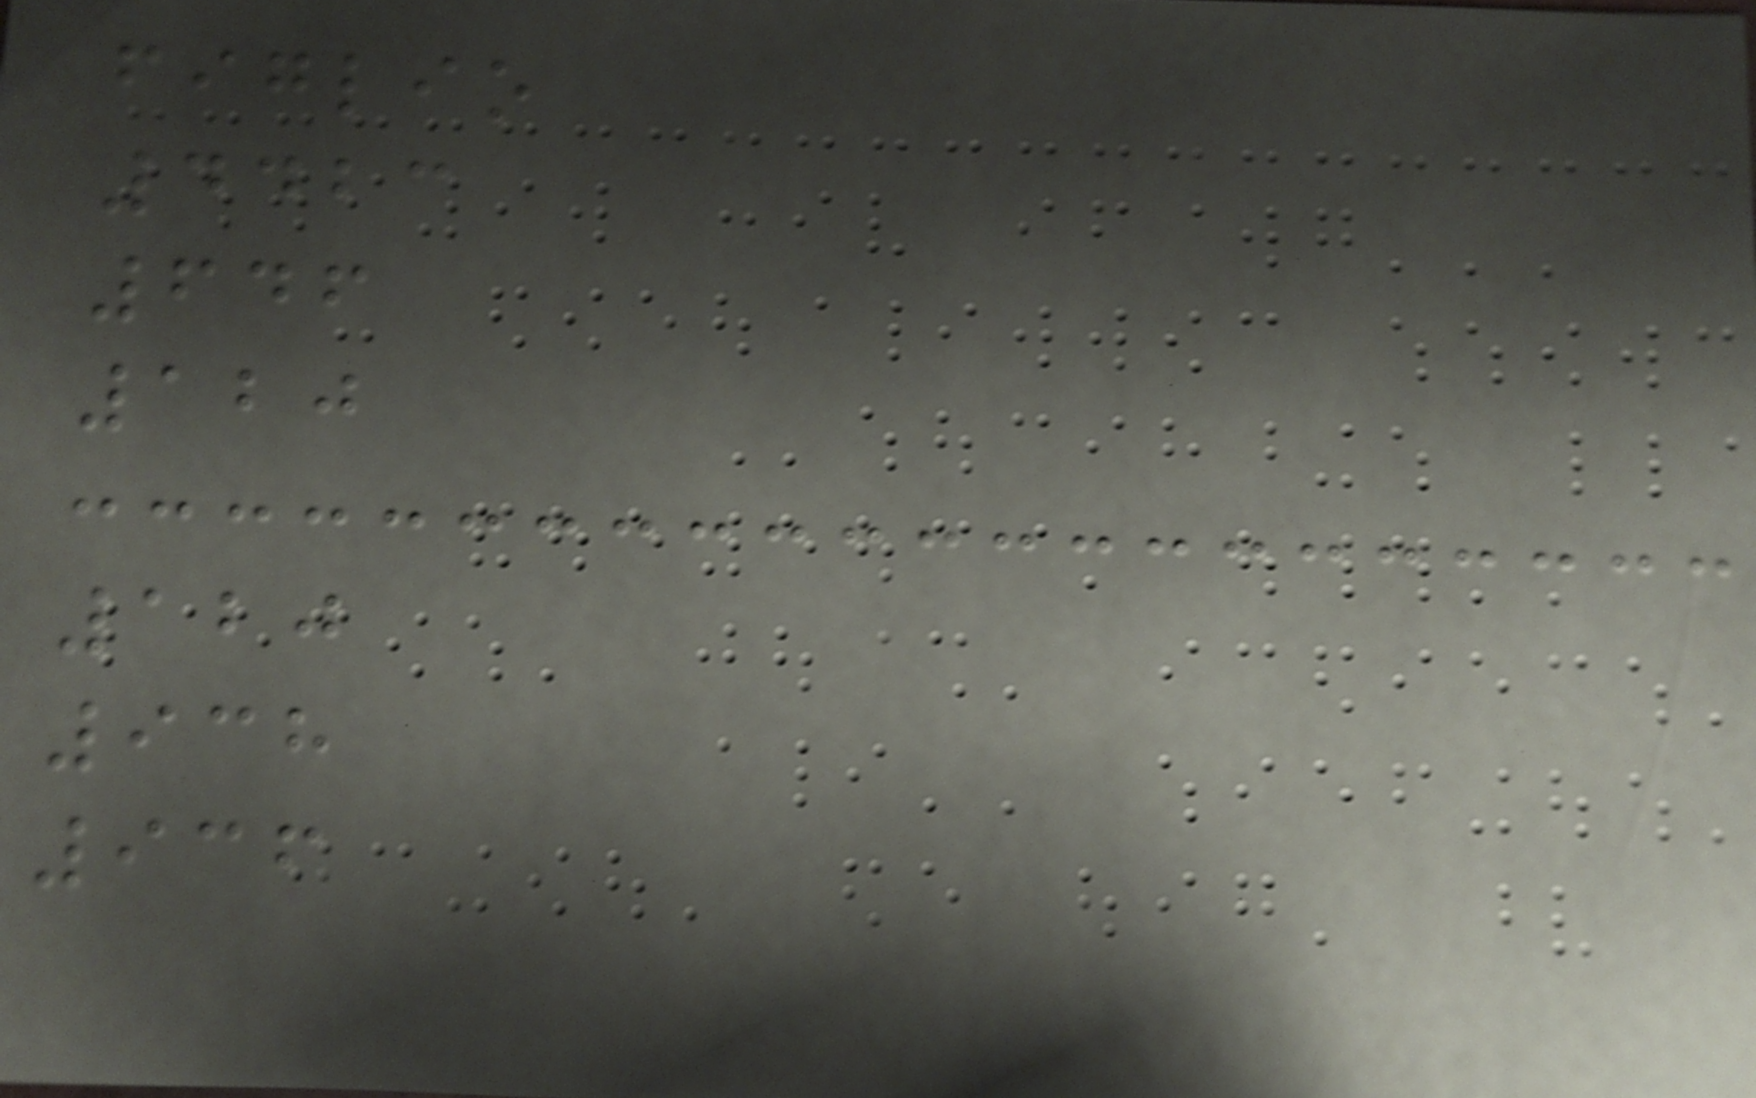figlio
4423
646
120
120
938
936
